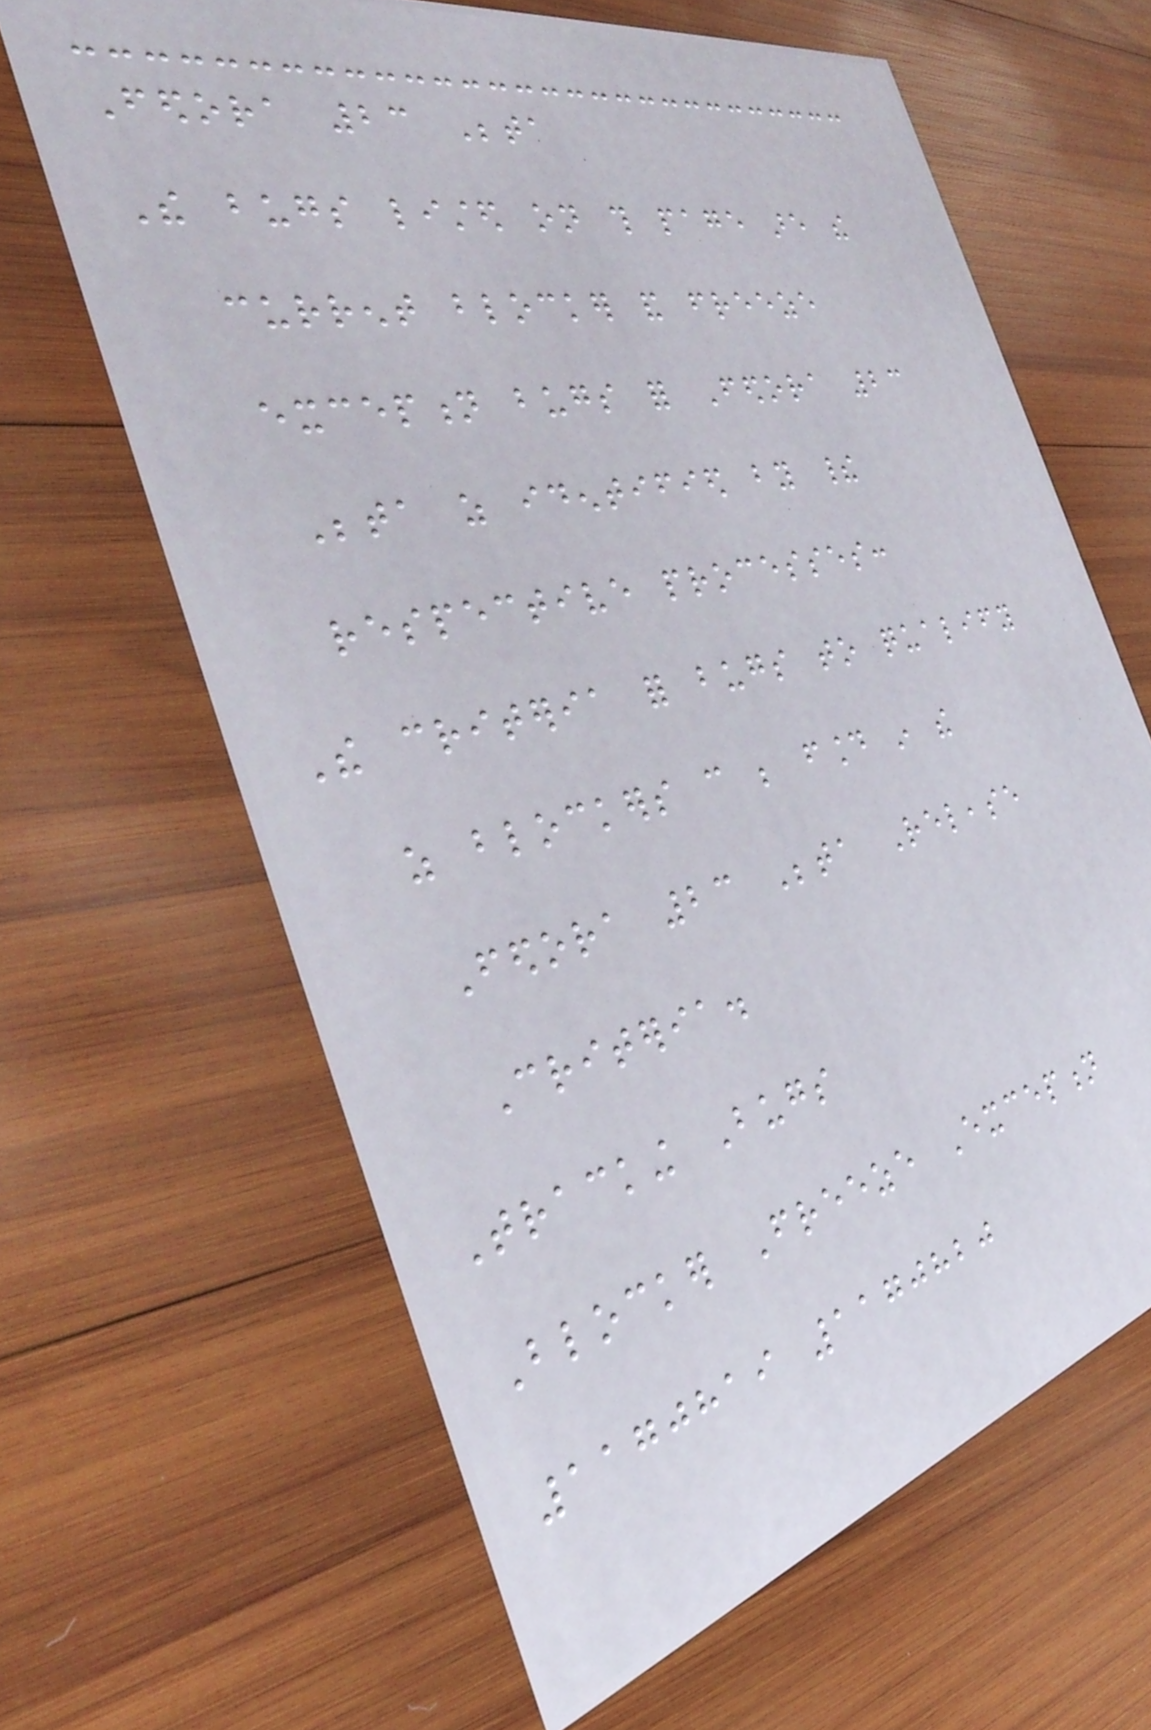Fedora 23 Beta
The bugs listed on this page are the
current blocker and freeze
exception bugs for Fedora 23
Beta as identified by their
respective processes:
The criteria for bugs to qualify
as blockers can be found in the
Fedora 23 Beta Release
Criteria.
Tracking Bugs
Blocker Freeze Exception
1170819 1170820
